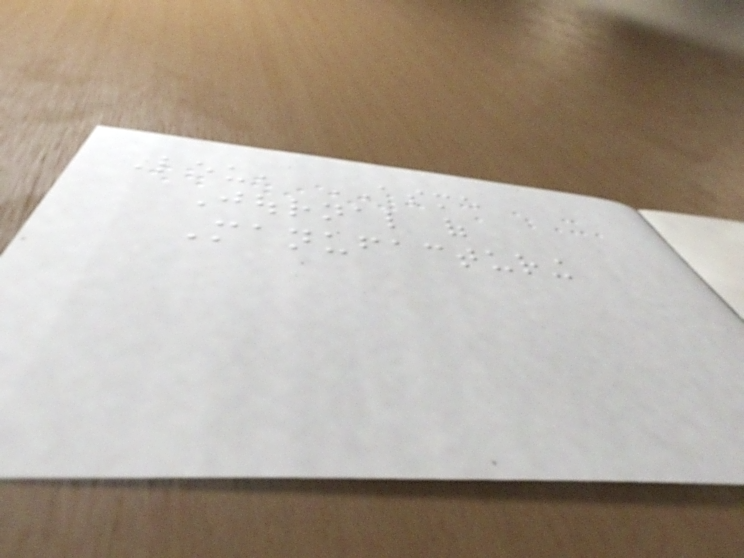Leu, ASME
Journal of
Manufacturing
